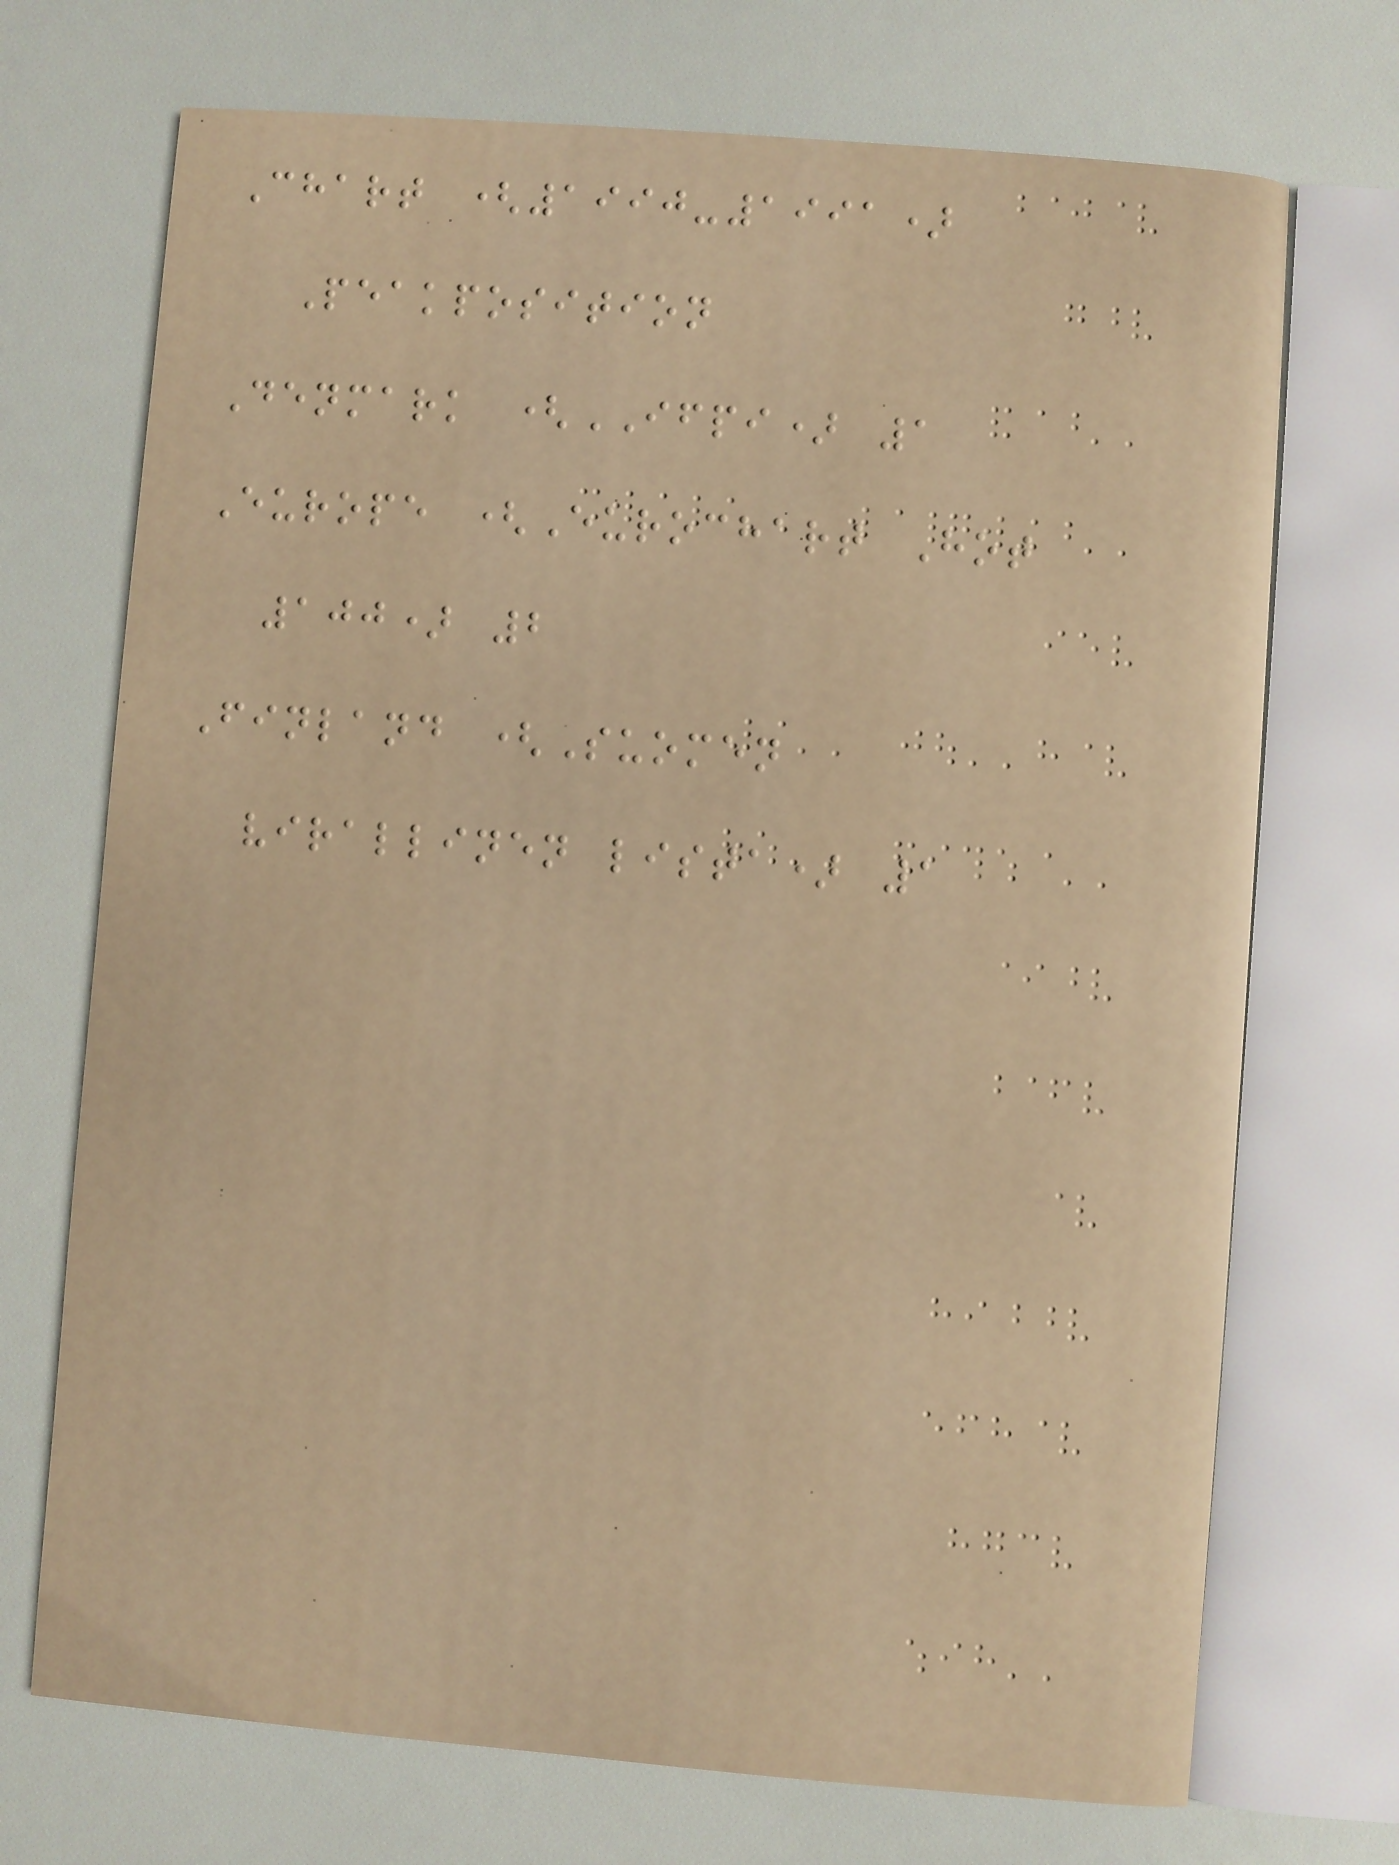Chart (1990-1991)
Peakposition
Denmark (IFPI) 1
Europe (Eurochart Hot
100) 2
Finland (Suomen
virallinen lista) 1
